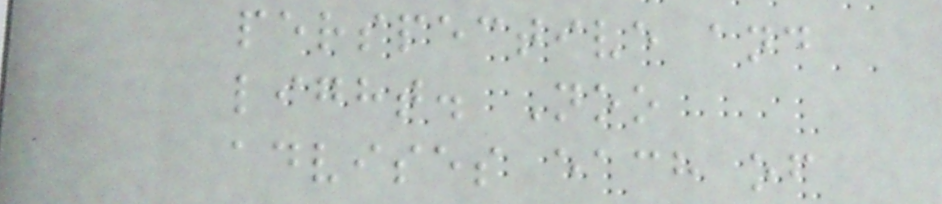perspective and
light. Noo
advises each of
